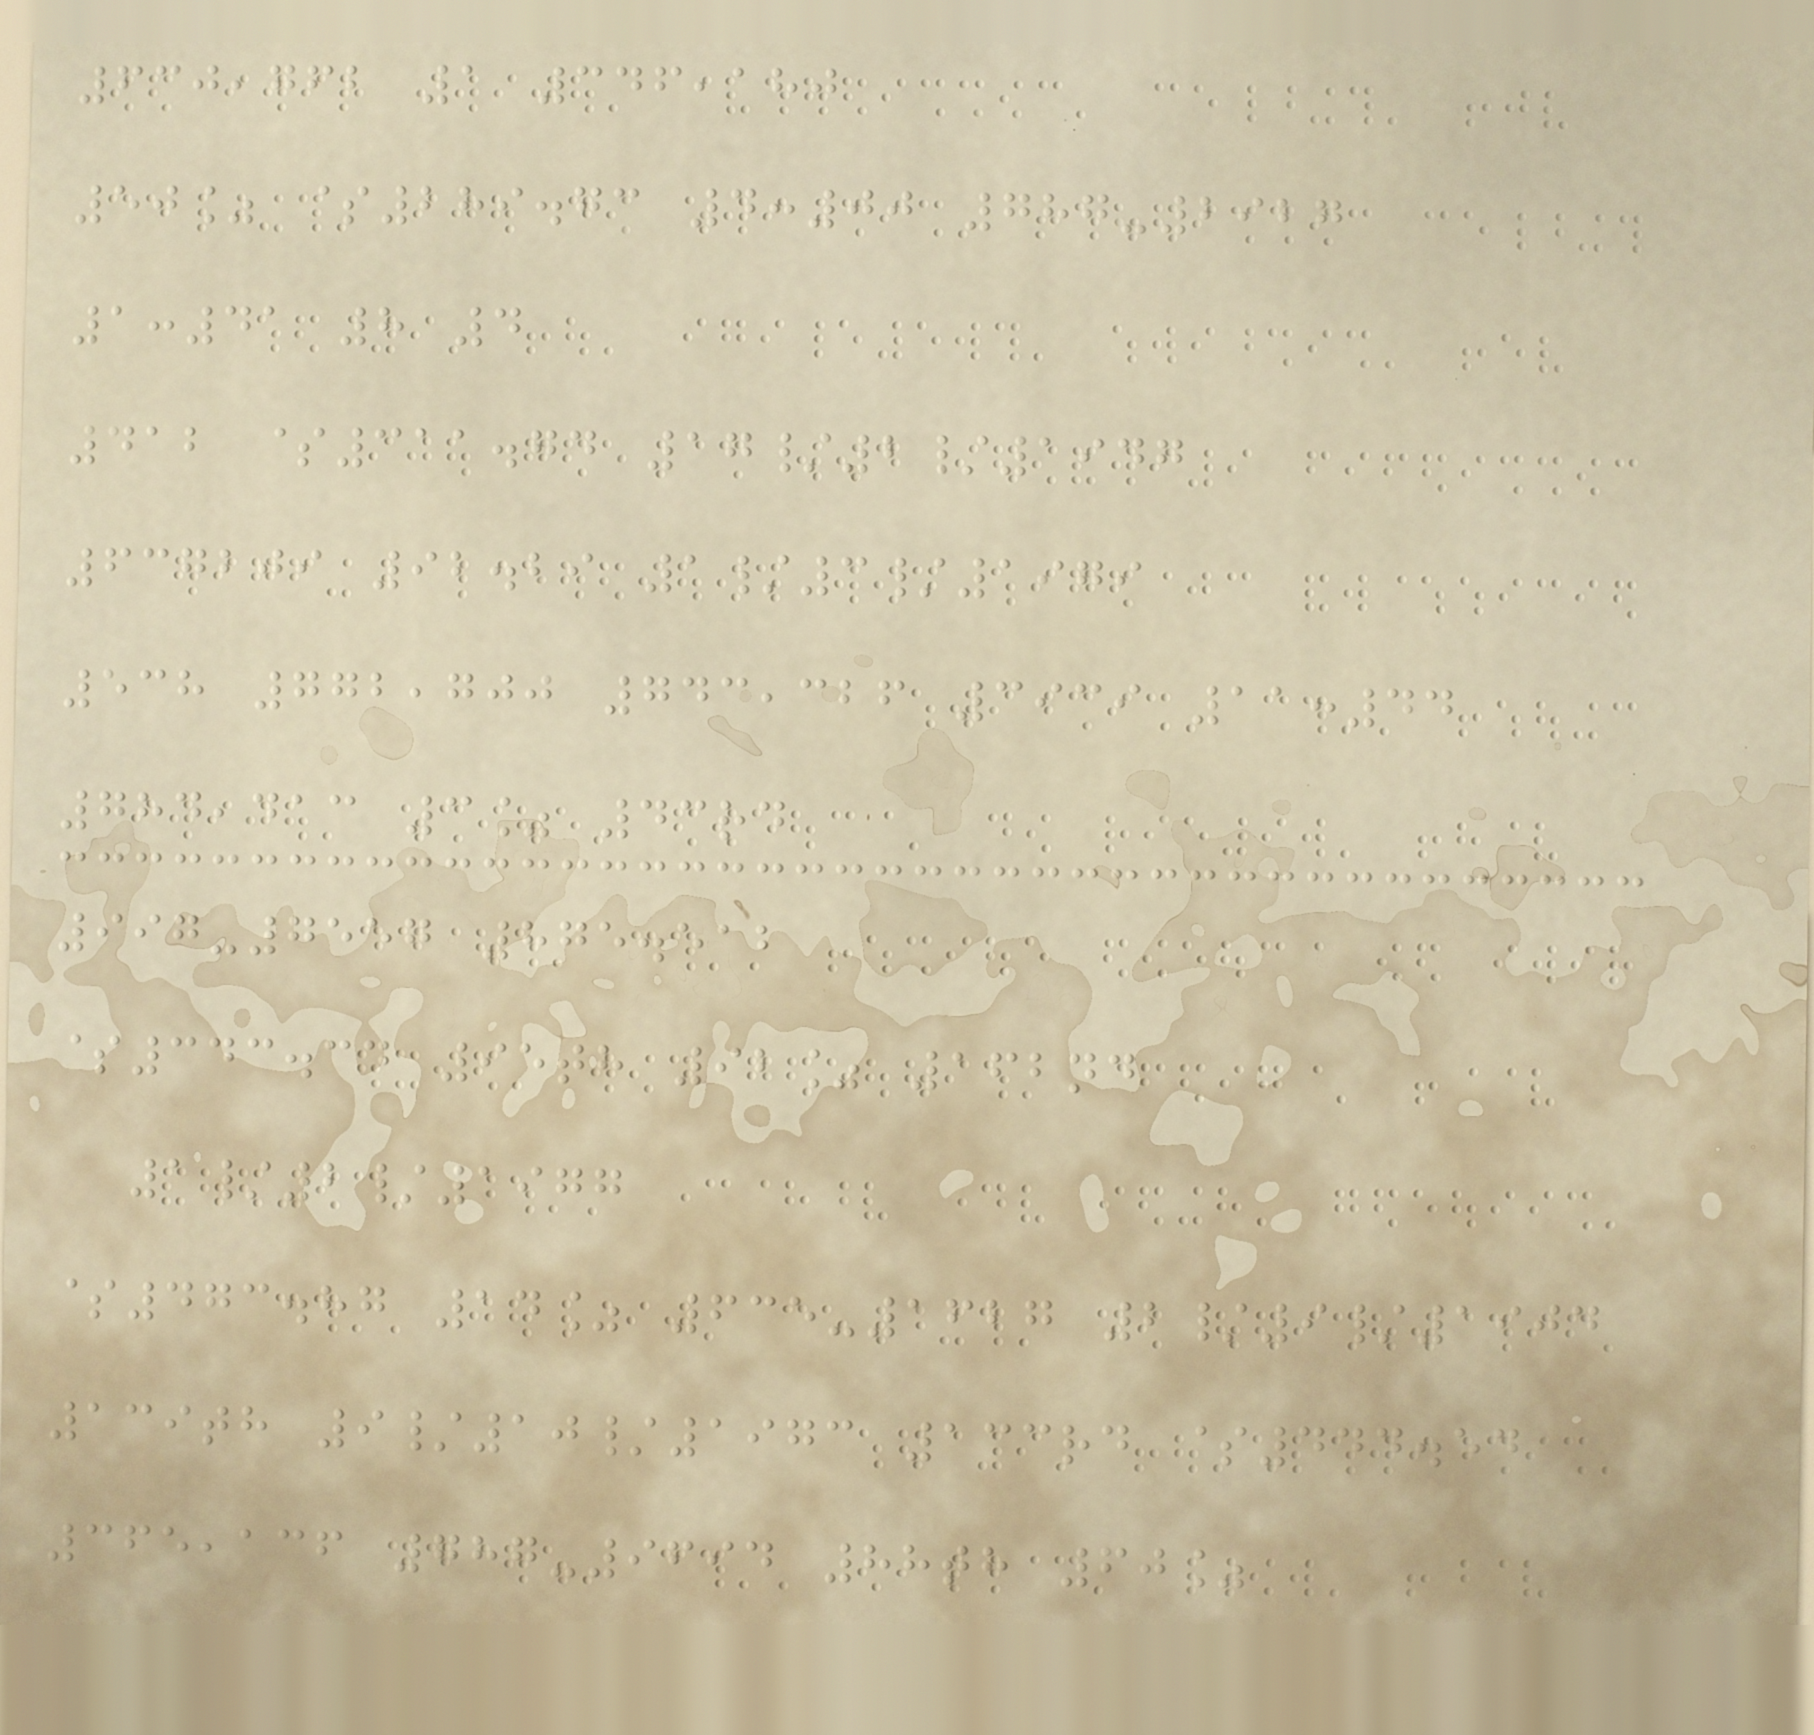630,762 1 346,180
50% $289.73 4:00 787-2927
1:41 8 4
412 $311.74 17/2/1947
637209 92.29 1/3/1979
538 772,700 743,326 3939 11:44
784,413 3% 43rd
997-7557 875.512
$343.34 95th 92% 162nd
1/2/1977
$473.87 14% 635-1627 2/9/1904
139th 9/10/1973 133rd $444.54
365,136 787-9694 88th 60%
